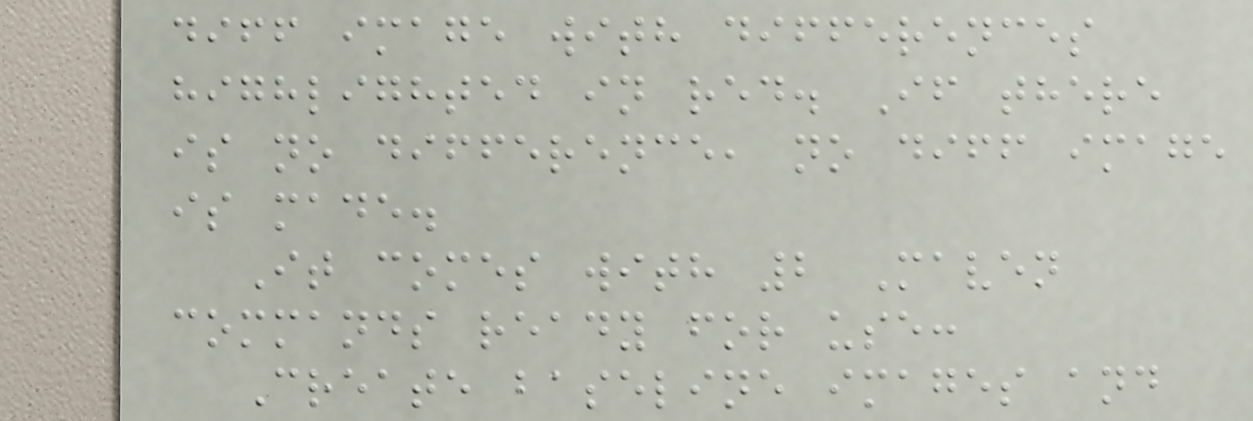diff image with differences
highlighted in red. If there
is no difference, no diff image
is made.
It comes with 2 Maven
commands ready for use:
Create baseline images and
